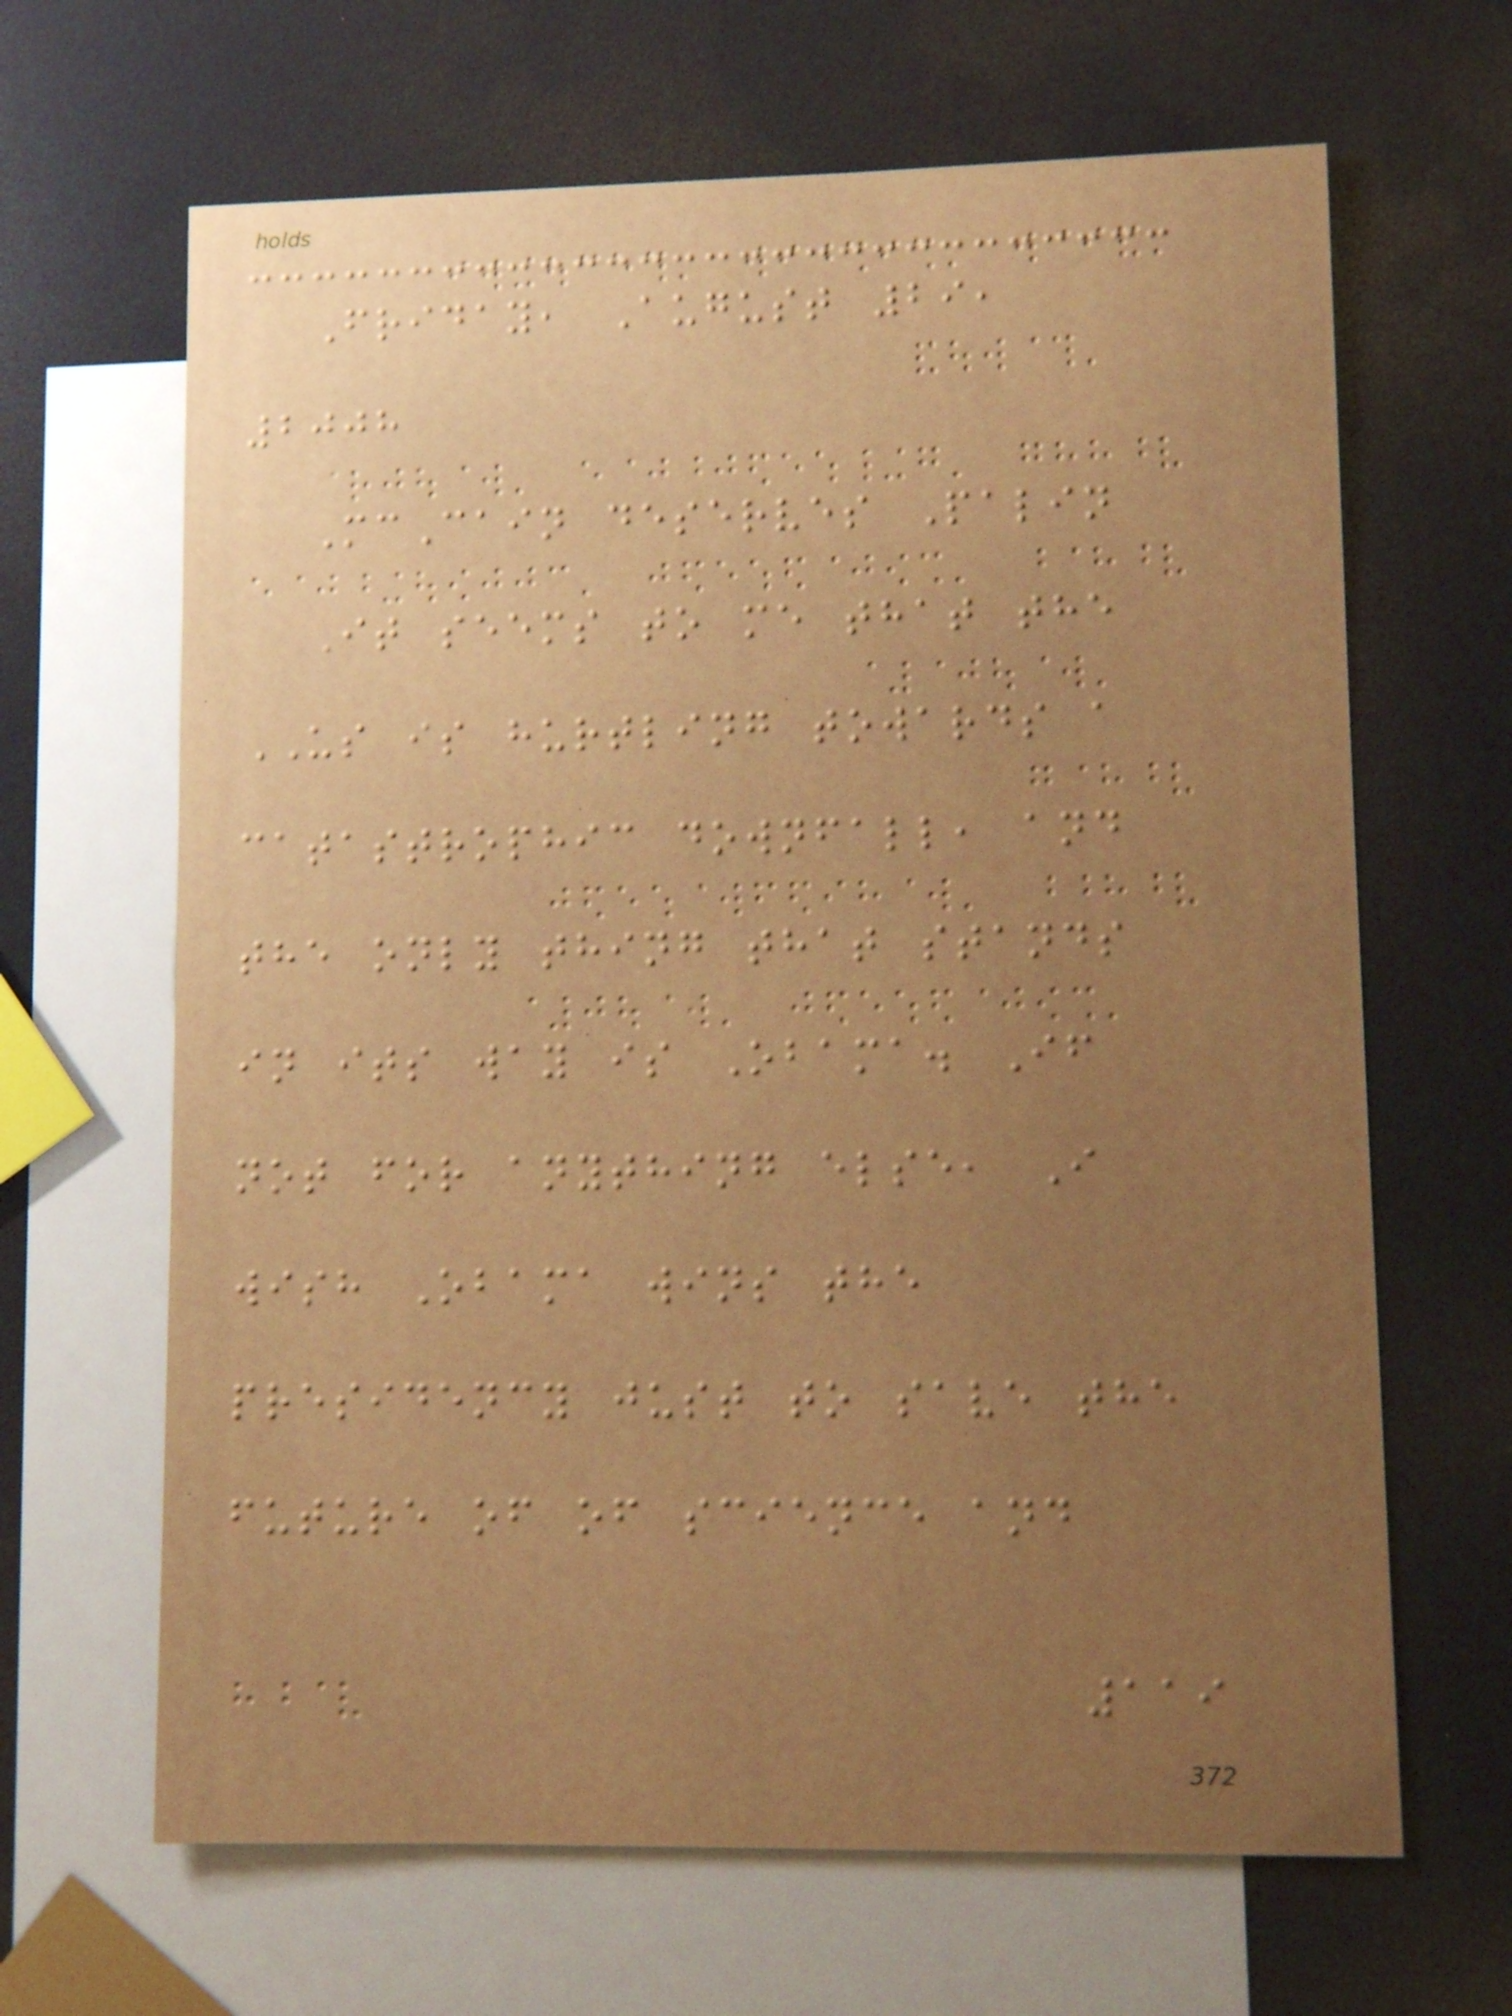Friday, August 29,
2008
McCain deserves Palin
It seems to me that the
US is hurtling towards a
catastrophic downfall, and
the only thing that stands
in its way is Obama. If
not for anything else, I
wish Obama wins the
presidency just to save the
future of of science and
119
